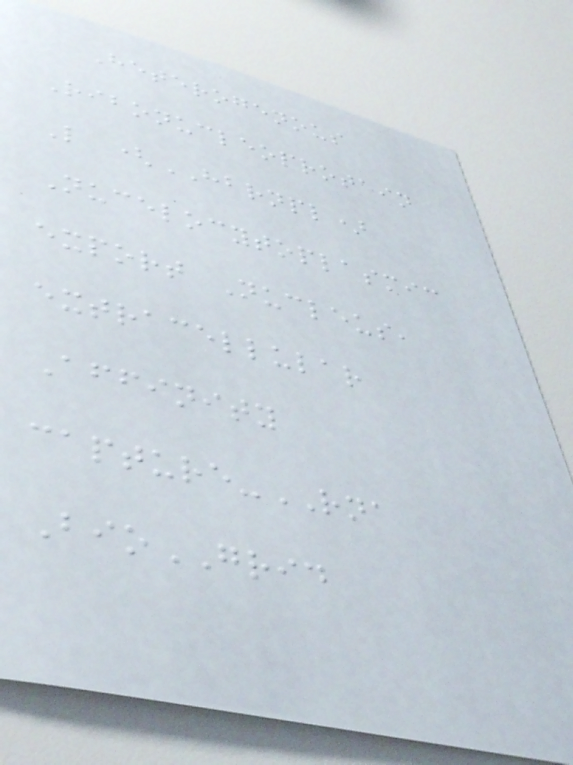Heterogenous
Ribonucleoprotein
L (HBRNPL)
Nucelocytoplasmic
export Nucleus,
extracellular
Affinity
capture-RNA
BioGRID
